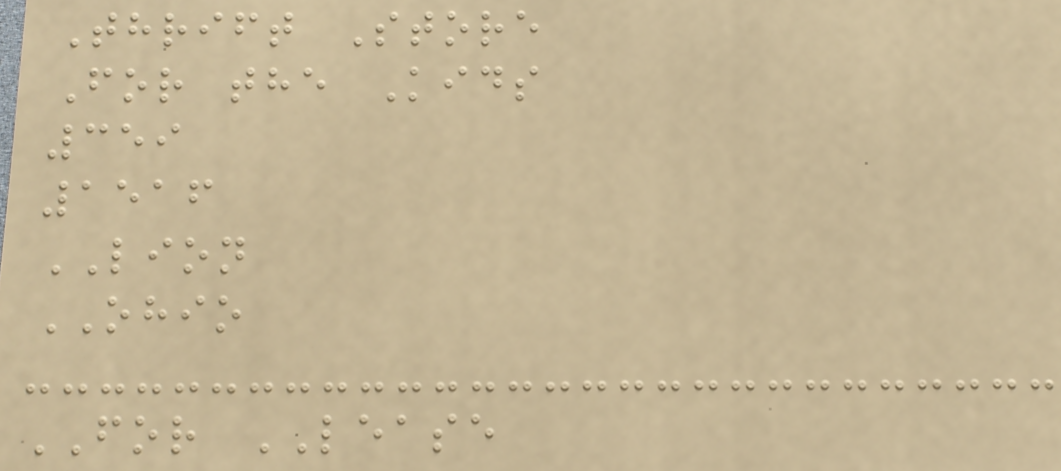Thrift Store
For the Kids
359
1516
LION
OHIO
FOR LEASE
